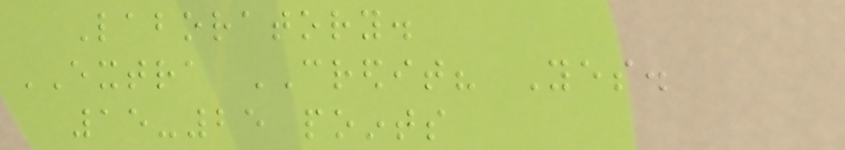Laboratory.
EXTRA CREDIT? Yes.
15-25 points
